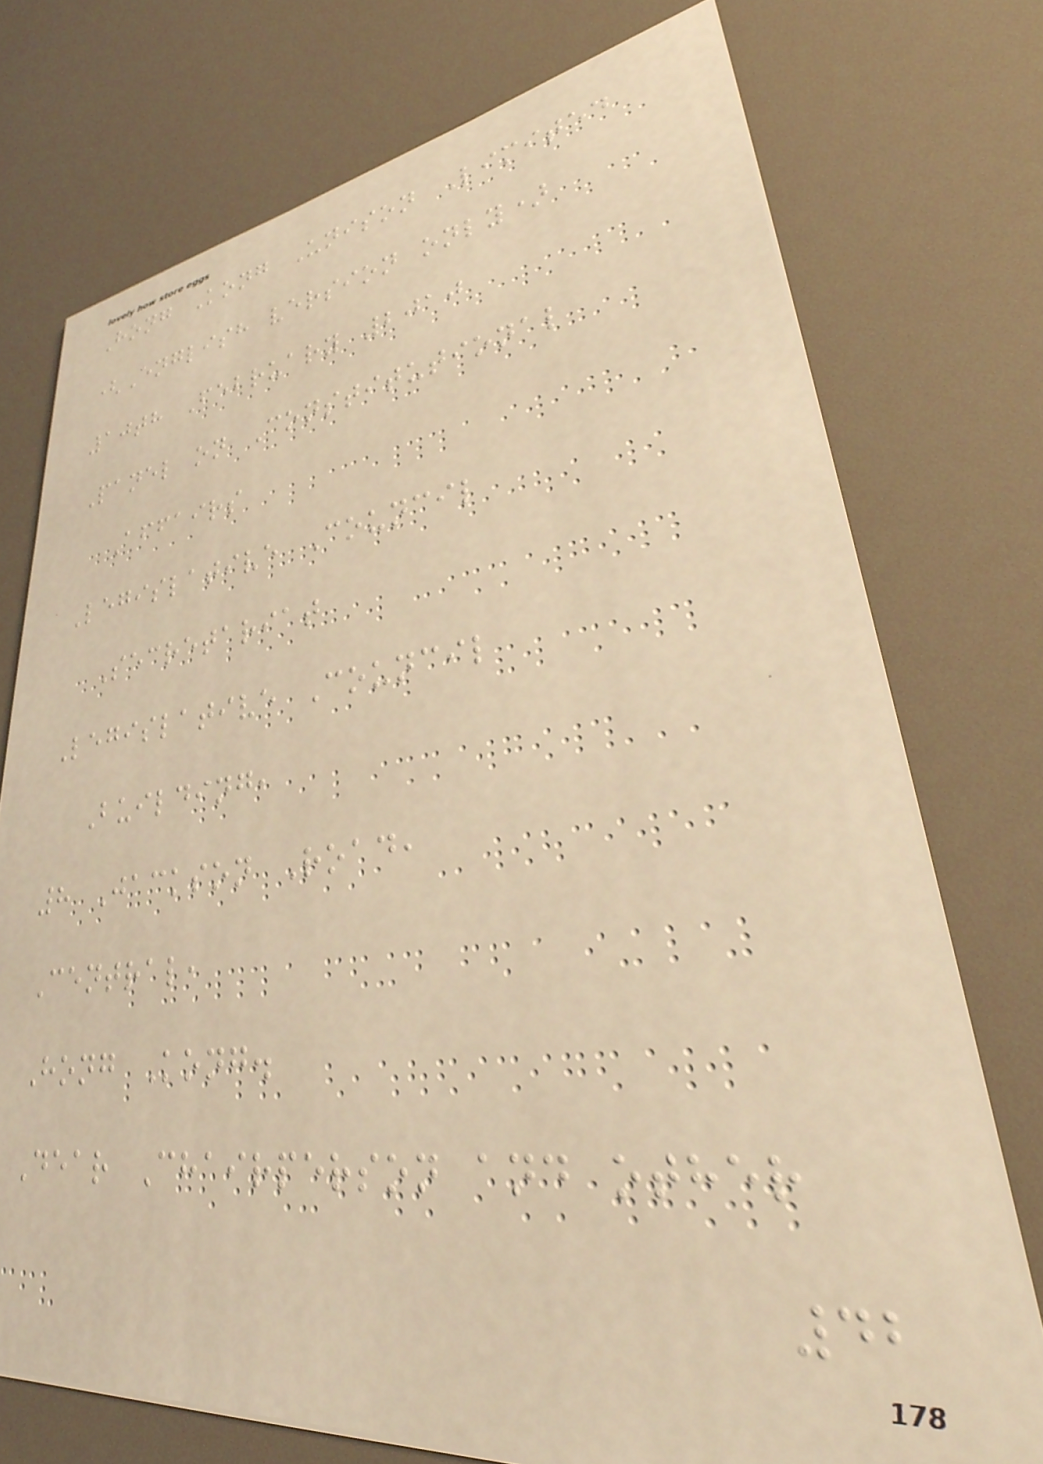Hong Kong Unison Limited
(English version only)
10th February 2010
Panel on Constitutional
Affairs
Legislative Council
Secretariat
Legislative Council
Building,
8 Jackson Road,
Central,
Hong Kong.
Dear Chairperson and other
42
